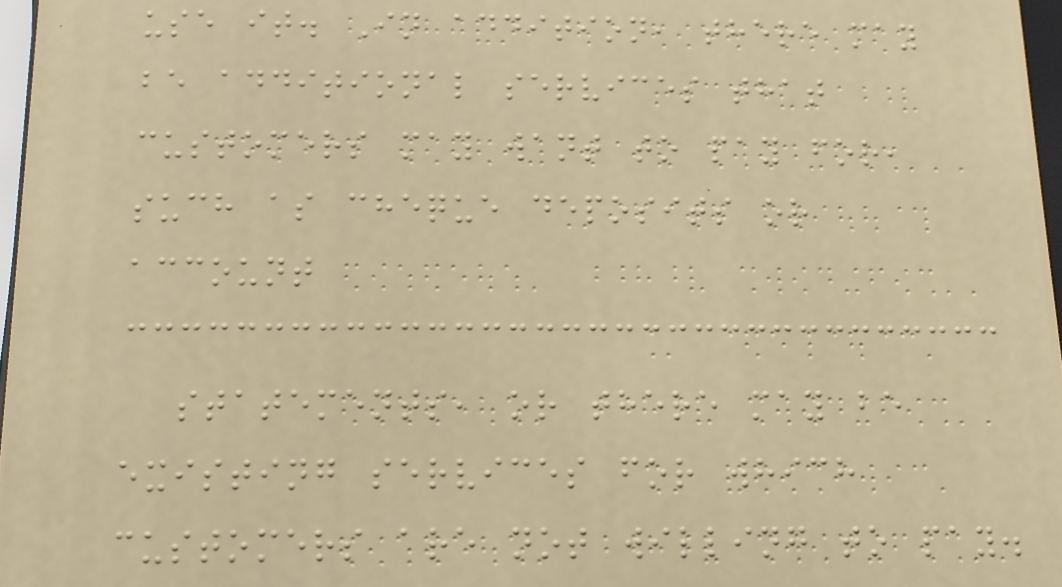use it. In addition, there may
be additional services that
customers may want to pay for,
such as cheque deposits or
account
statements, or there may be
existing services for which
customers are not willing to pay.
